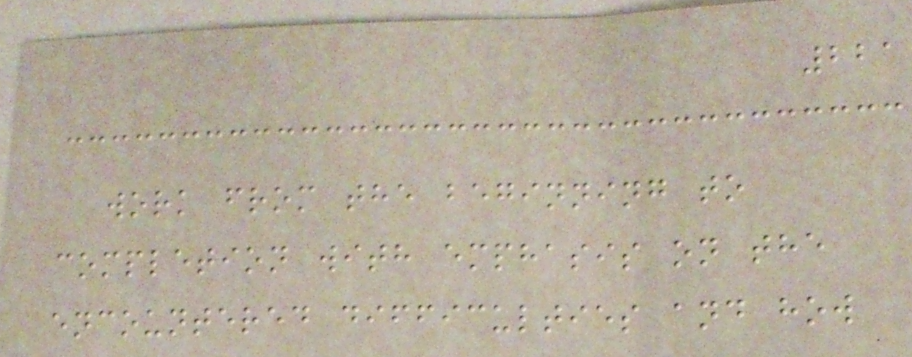221
work from the beginning to
completion with emphasis on the
encountered difficulties and how
